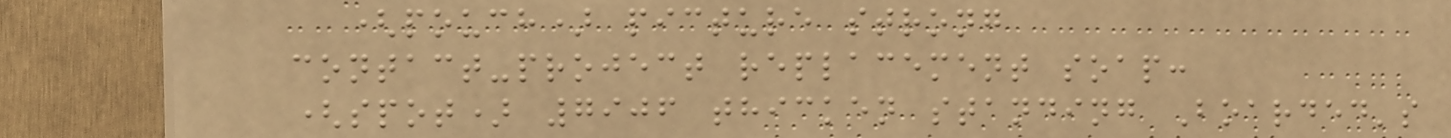(pouch) picture strong
contact-project replacement soap:
(spot) 7906 thicken standing Boarded's
